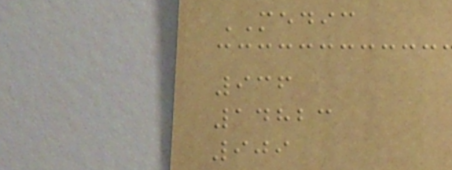MEDIC
936
14823
909
